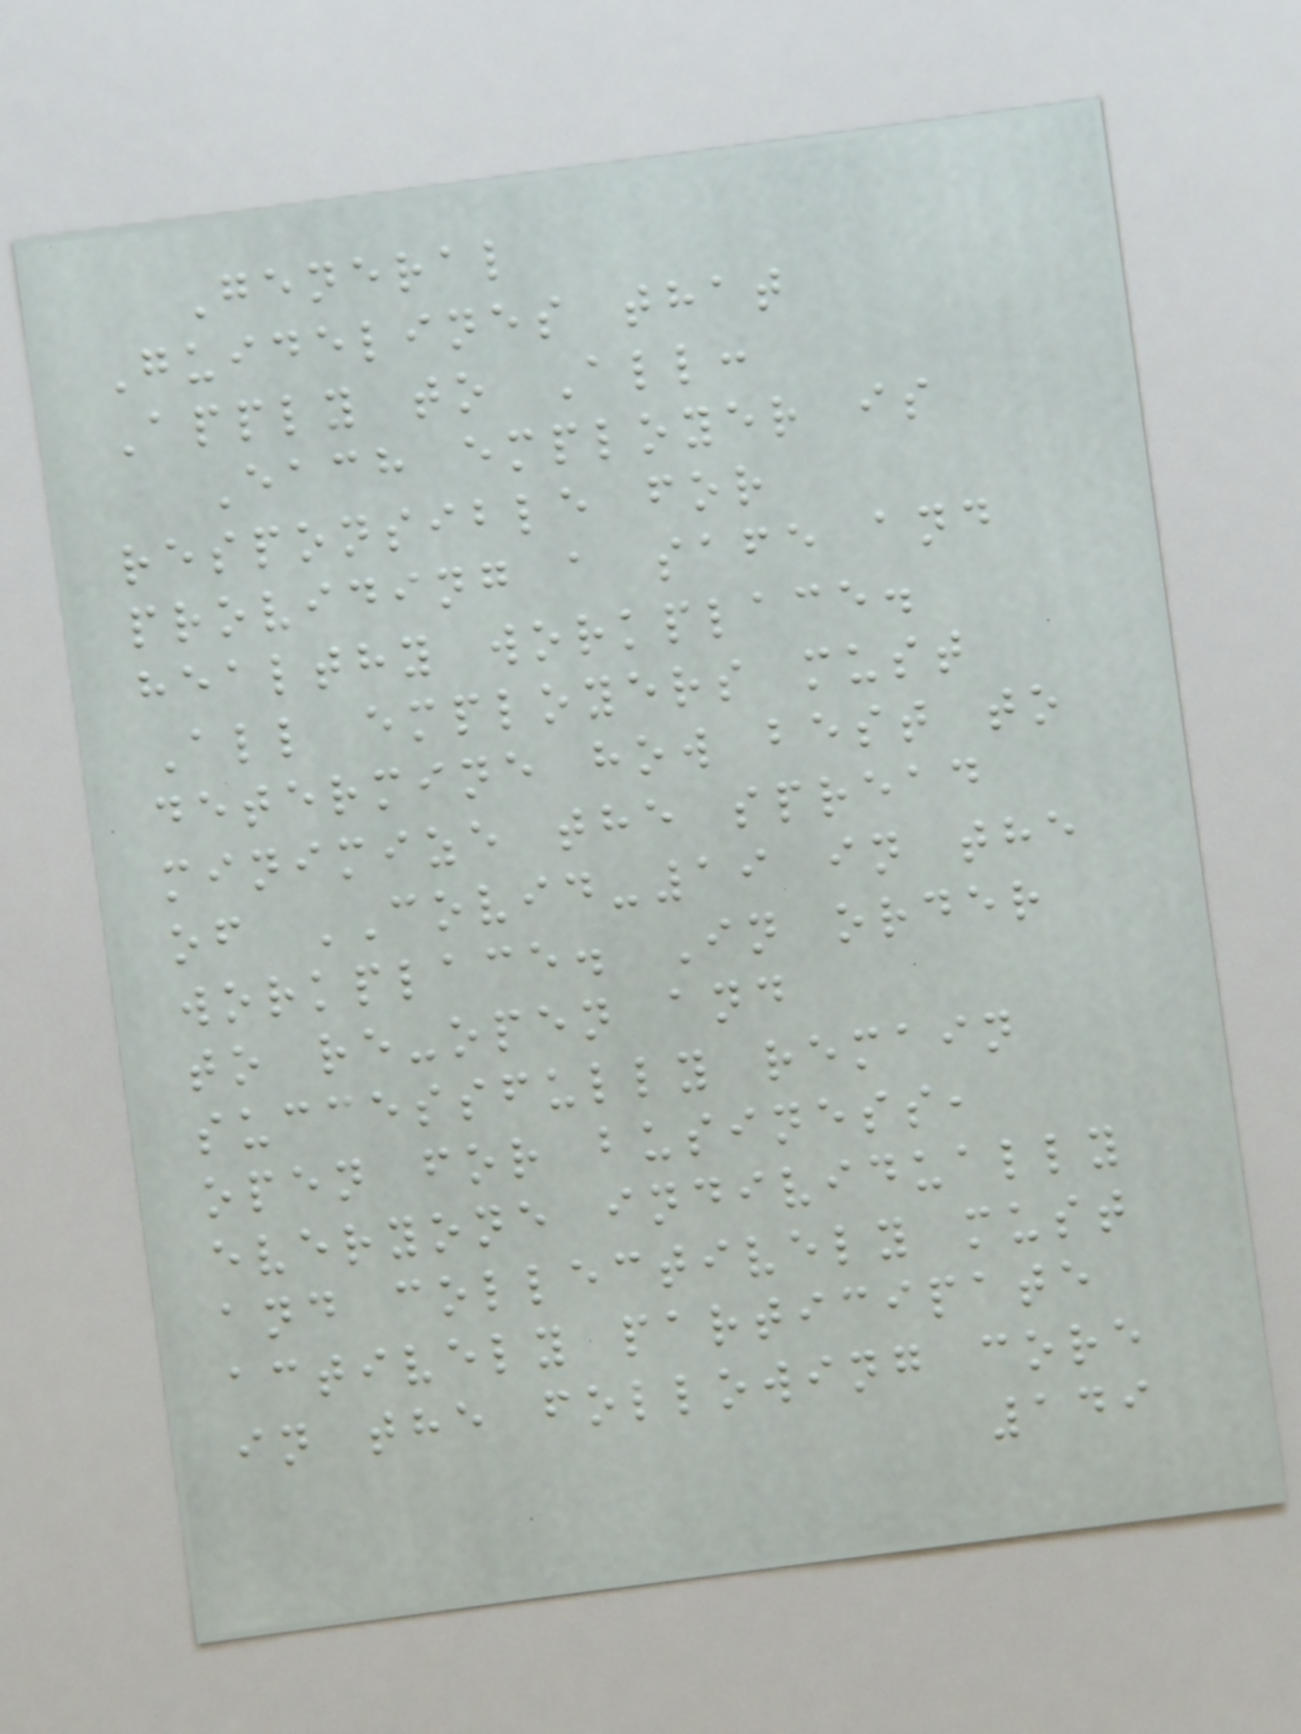General
Guidelines that
Apply to All:
Each employer is
responsible for
providing a safe and
healthy workplace.
All employers must
determine how best to
minimize the spread
of COVID-19 in the
workplace. In order
to re-open and
successfully remain
open for business,
everyone individually
and collectively must
actively participate
in the following core
149
